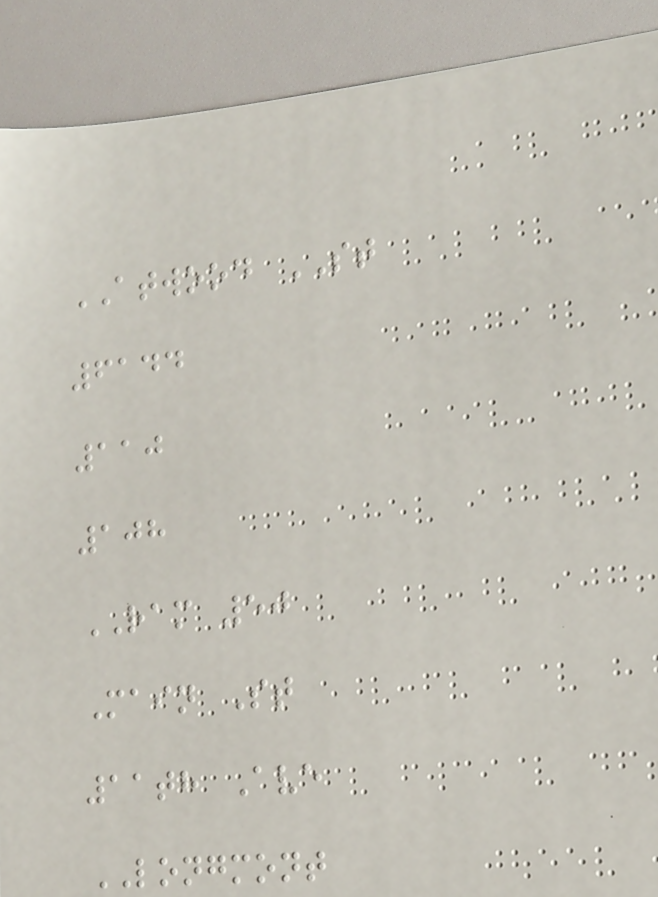ATWOOD ST
6144
110
108
RAM 50
Main St
11th Ave
LONGMONT
